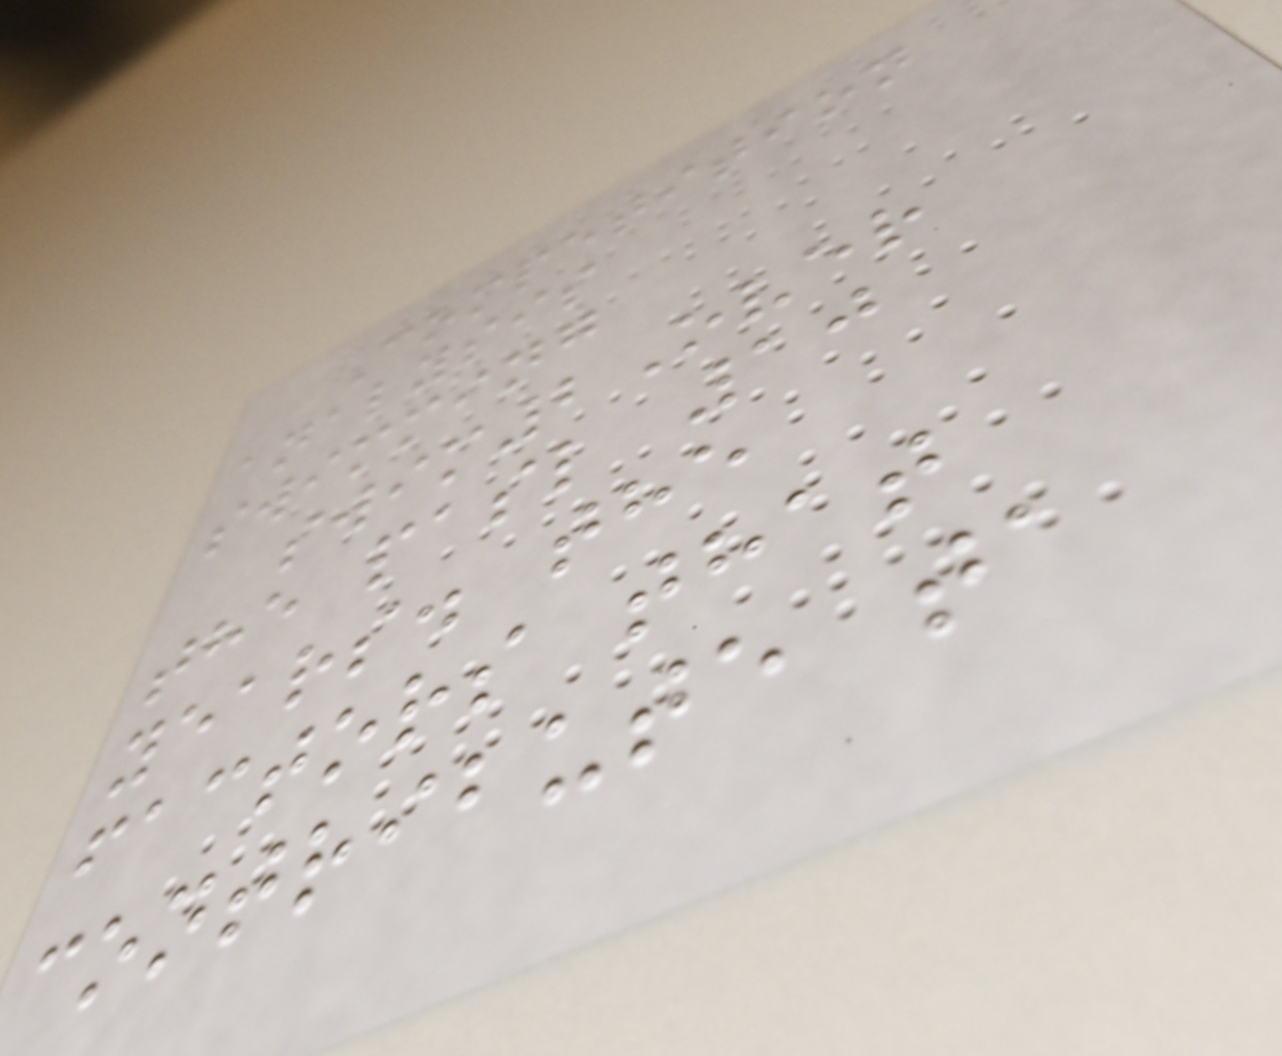Competition
analysis
swimming
swim2Over
the pasl 10
years. the
factors that
contribute ta
